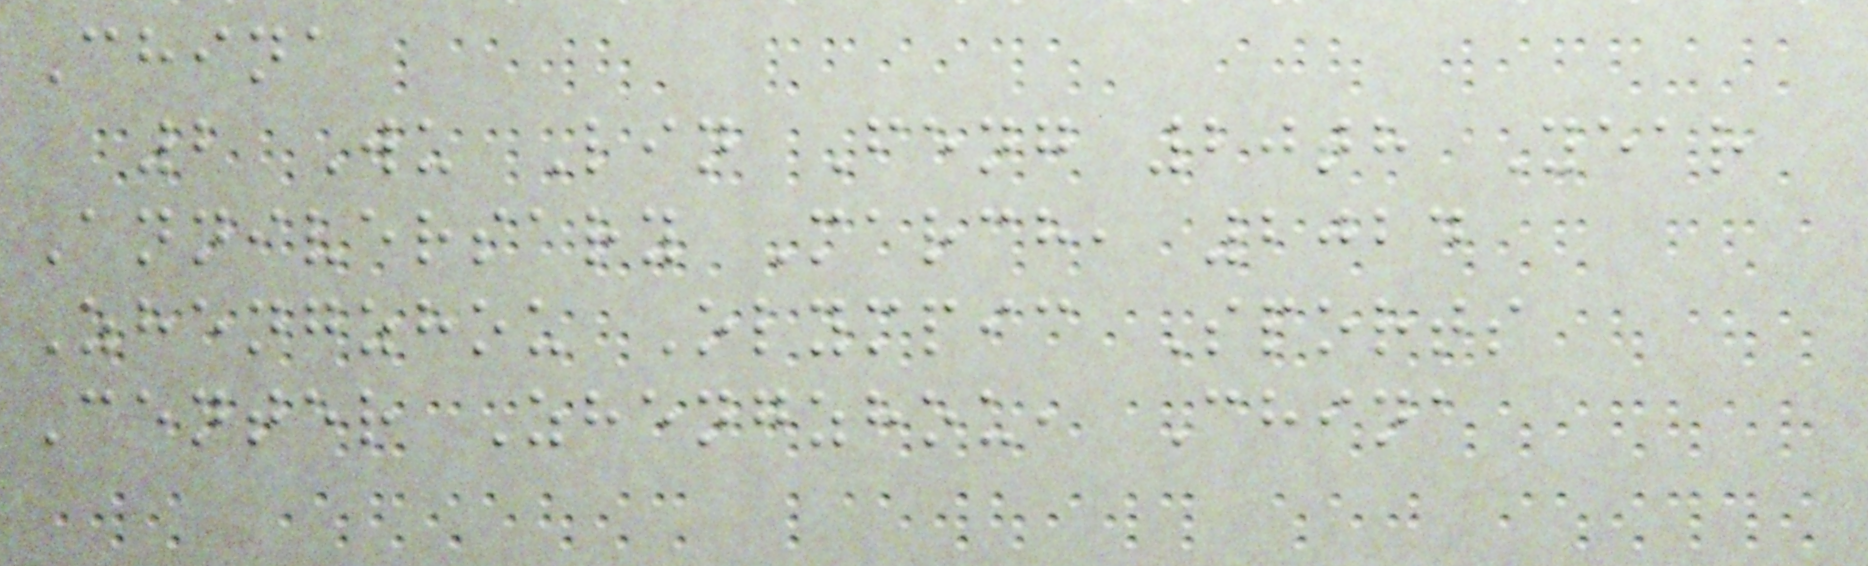China
2 Wu Lin Feng 20th Year
Anniversary March, 2024
Zhengzhou Olympic Sports
Center Zhengzhou, China
